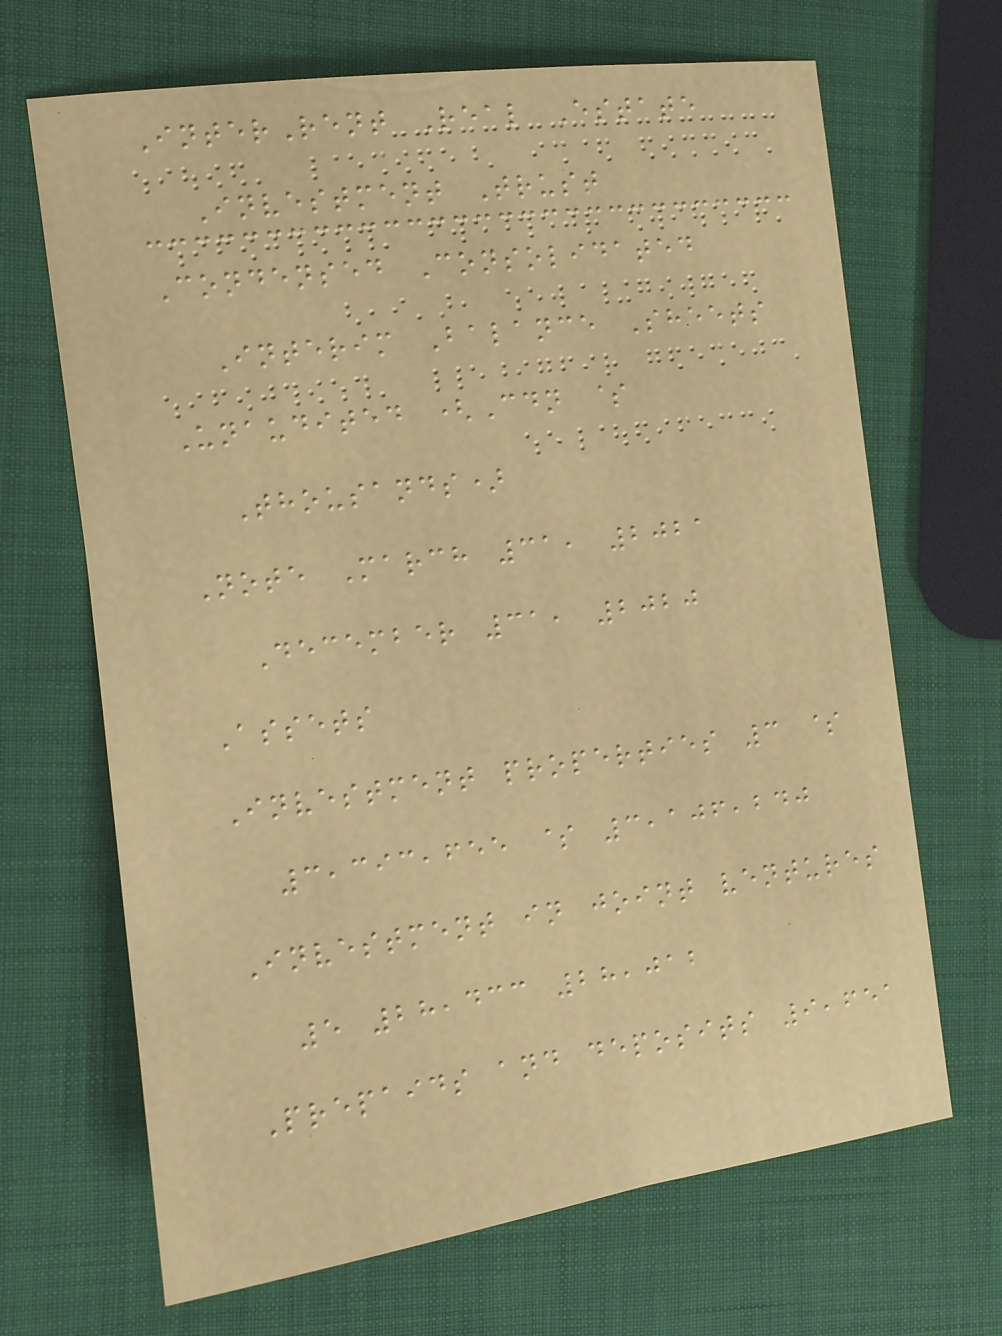InterRent Real Estate
Investment Trust
Condensed Consolidated
Interim Balance Sheets
Unaudited (Cdn $
Thousands)
Note March 31, 2021
December 31, 2020
Assets
Investment properties 3 $
3,393,655 $ 3,106,240
Investment in joint ventures
5 28,433 28,012
Prepaids and deposits 9,651
